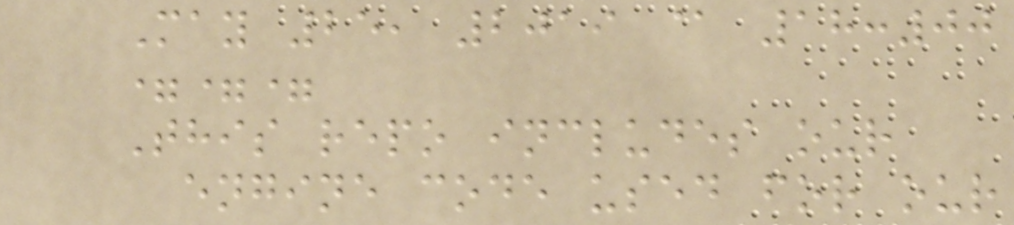May 25, 2019 @ 18:00
===
This repo includes our
engine code used for our
